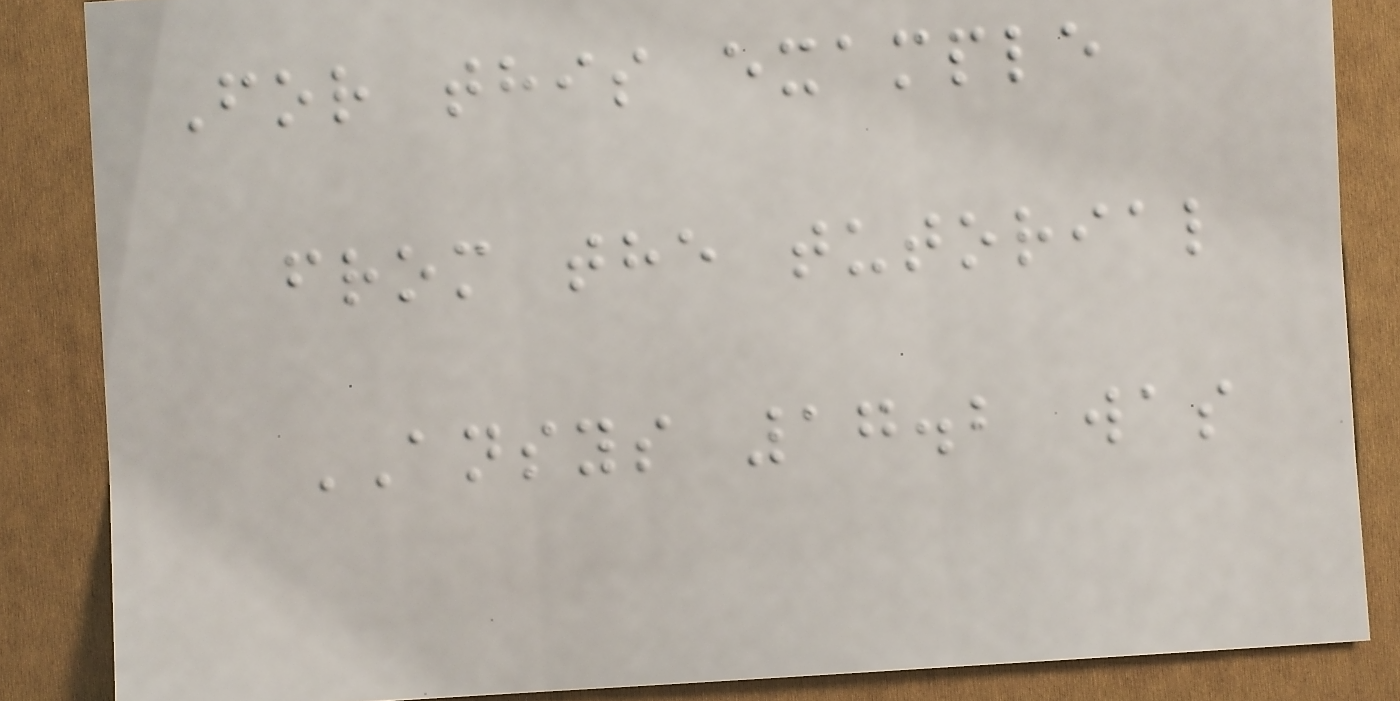For this example
from the tutorial
ANSYS 17.2 was
